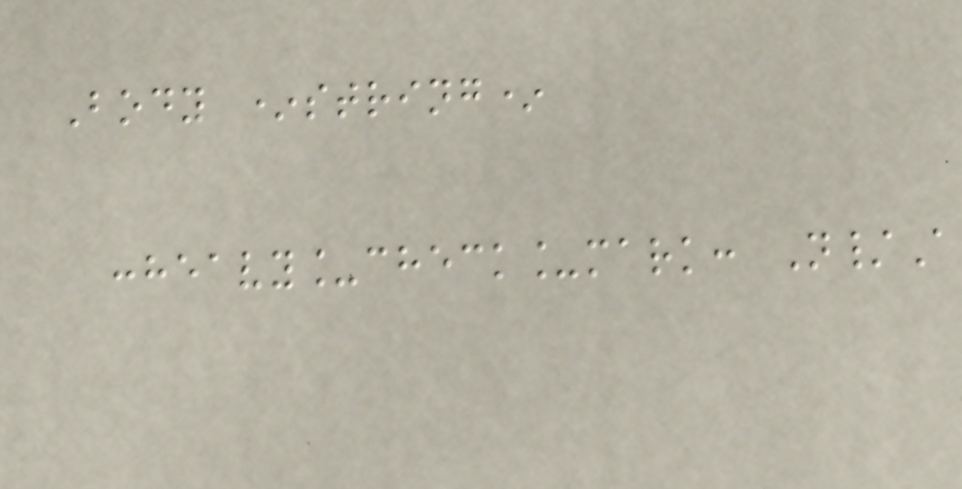Body *string*
:heavy_check_mark: N/A
